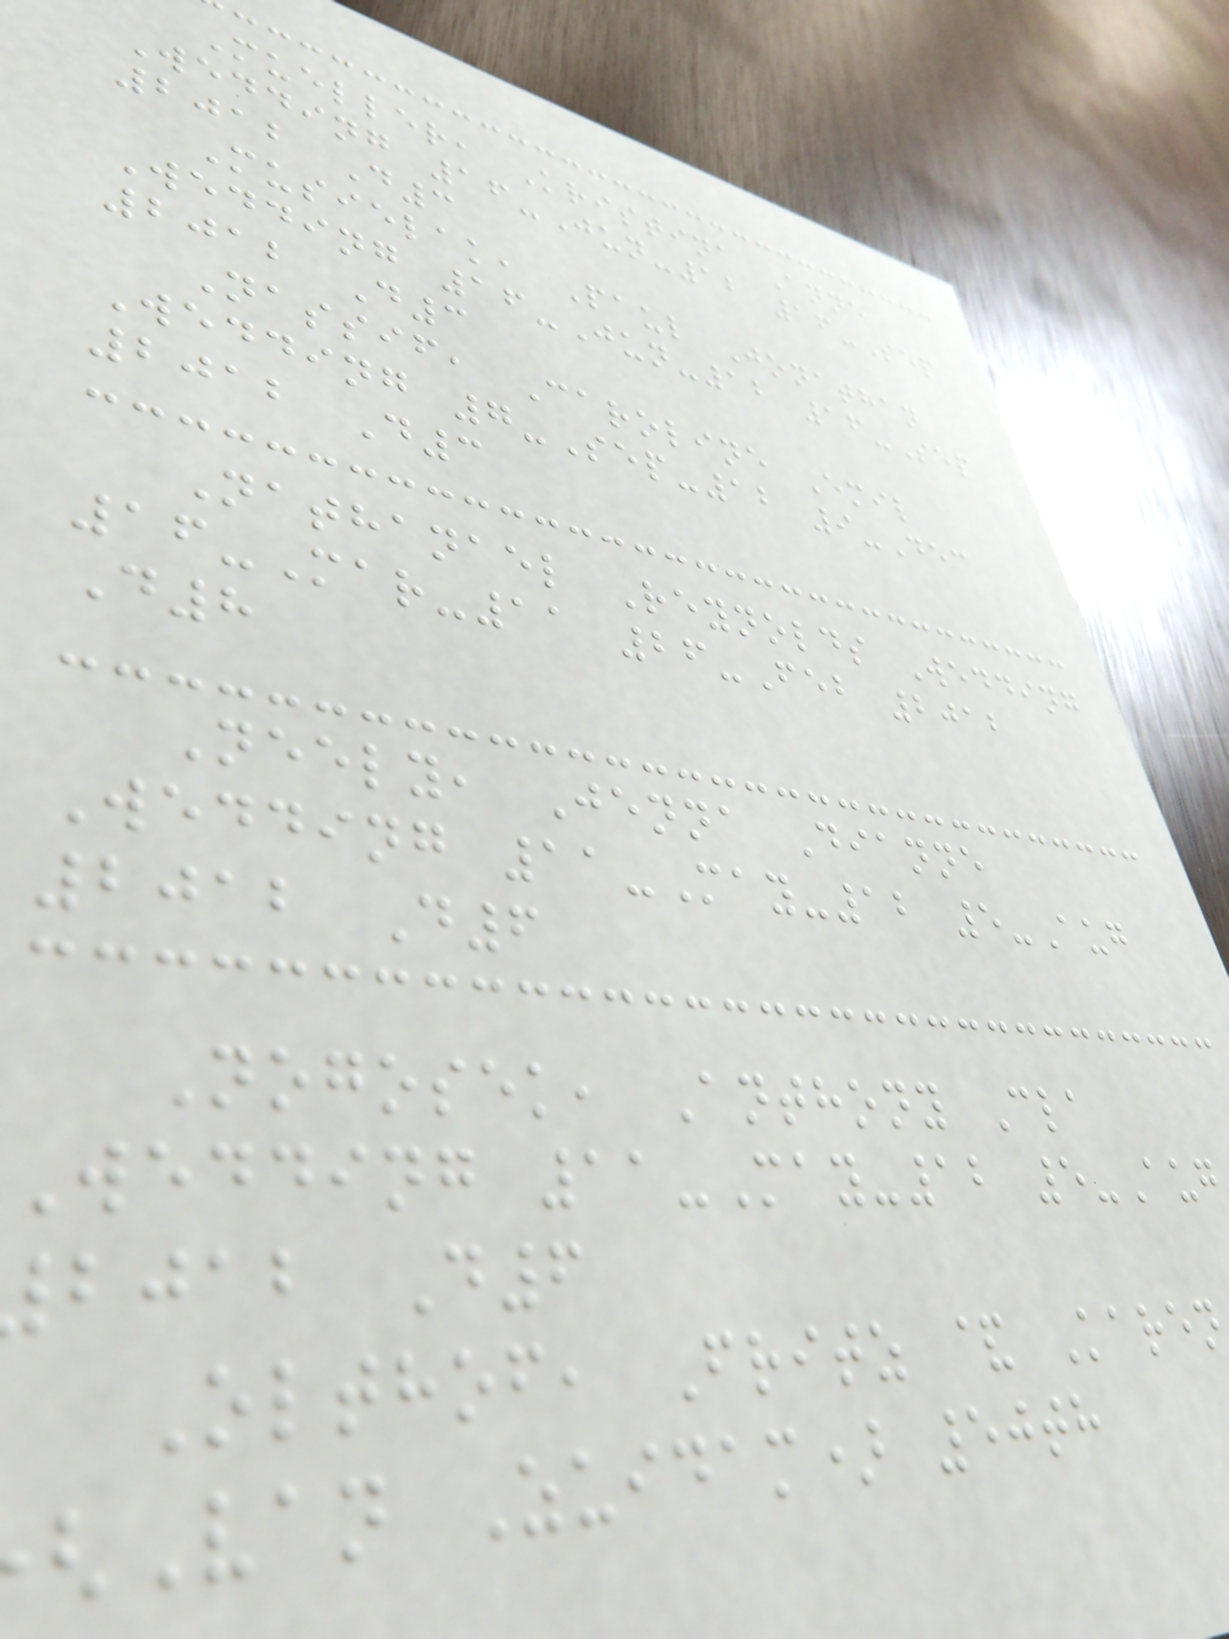Mueller, Kristina Anne
Wedding 16-Jun-12 16-Sep
2012 D3
Musielak, Paul Jonathan
Wedding 16-Jun-12 16-Sep
2012 D3
Nassif, Caroline Emil
Wedding 7-Sep-12 9-Dec
2012 D3
Nathanael Reynolds Wedding
16-Mar-11 26-Feb 2012
D8
Neely, Jenna Dianne
Wedding 11-May-12 5-Aug
2012 D6
Nogosek, Anthony Cla
Wedding 11-May-12 5-Aug
bjab D6
Olthof, Fritz & Karen
Van Zuidam) 50th
